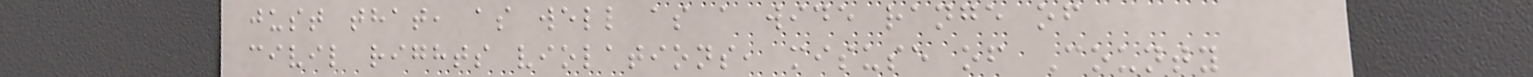just that, as well as a wide range of
civil rights violations, misuse of County
